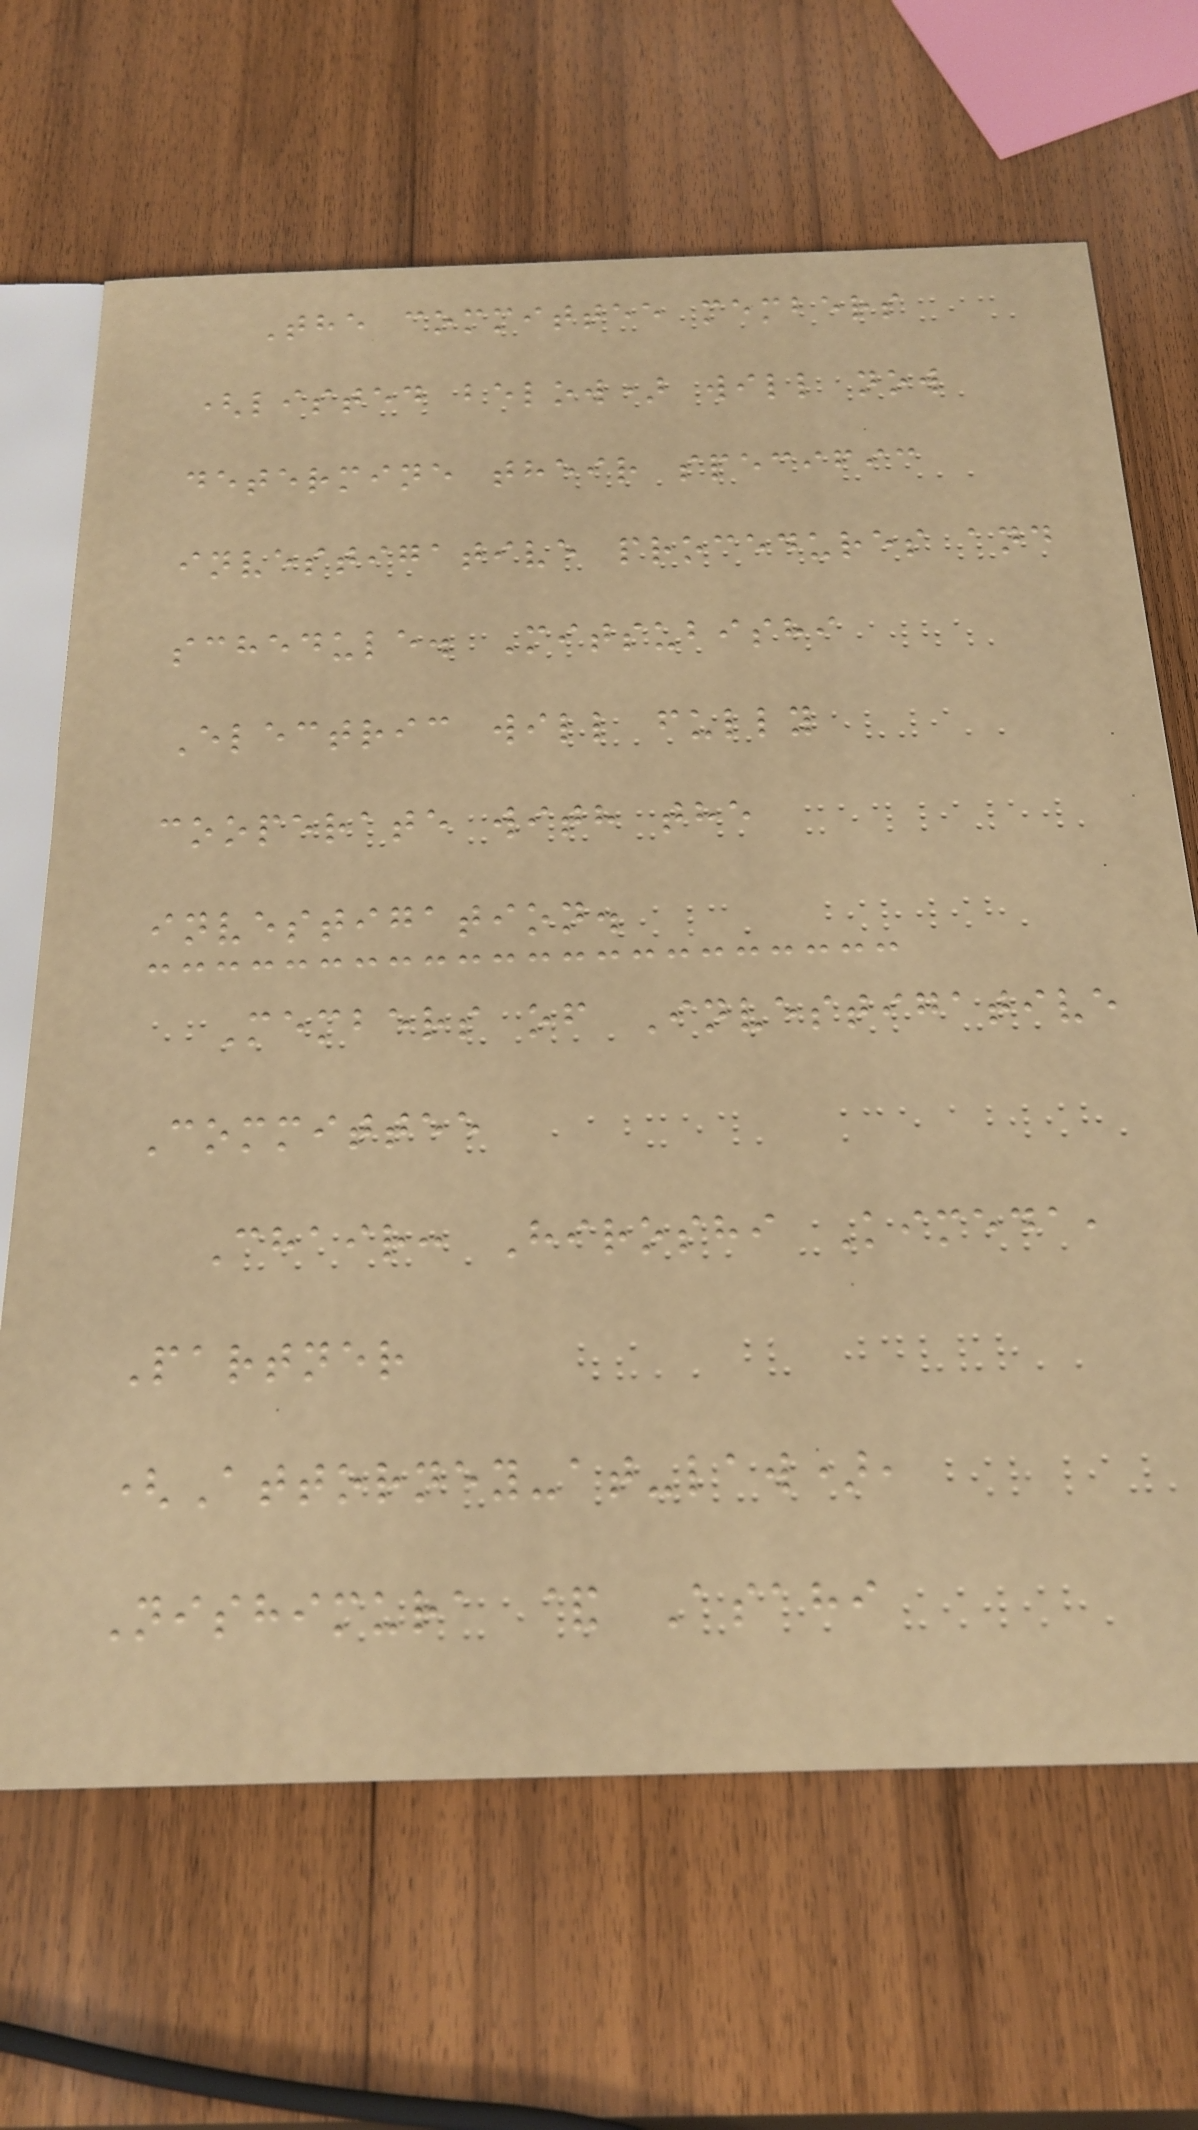The committee members
(listed below) will now
determine their specific
investigative procedures and
schedule. Mitsubishi
Electric will fully
cooperate with the
investigation.
Members of Investigative
Committee
Chair: Hiroshi Kimeda,
Partner
(Attorney-at-law),
Nishimura & Asahi
